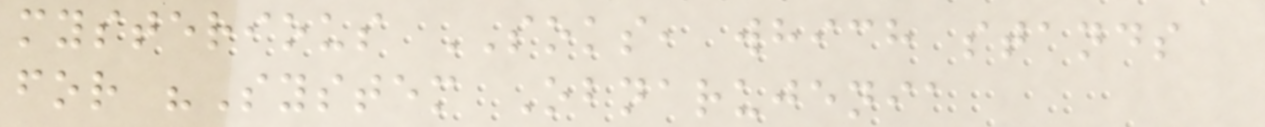mysterious SOKS, which stands
for "System Obnarujenia
